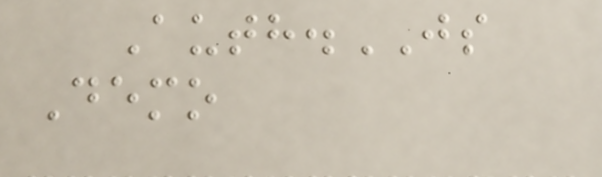Auth.JS
Demo
